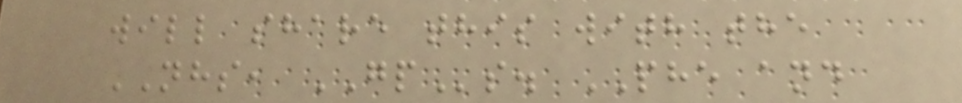will share this with the
NHS, GPs. PHE and
